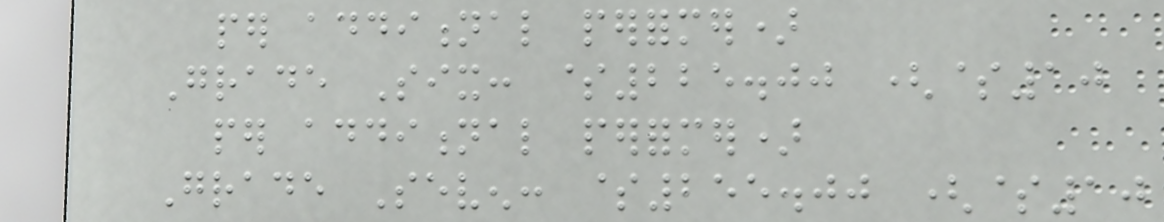per additional performer)
Grade Six: $225.00 ($10
per additional performer)
Grade Seven: $255.00 ($10
